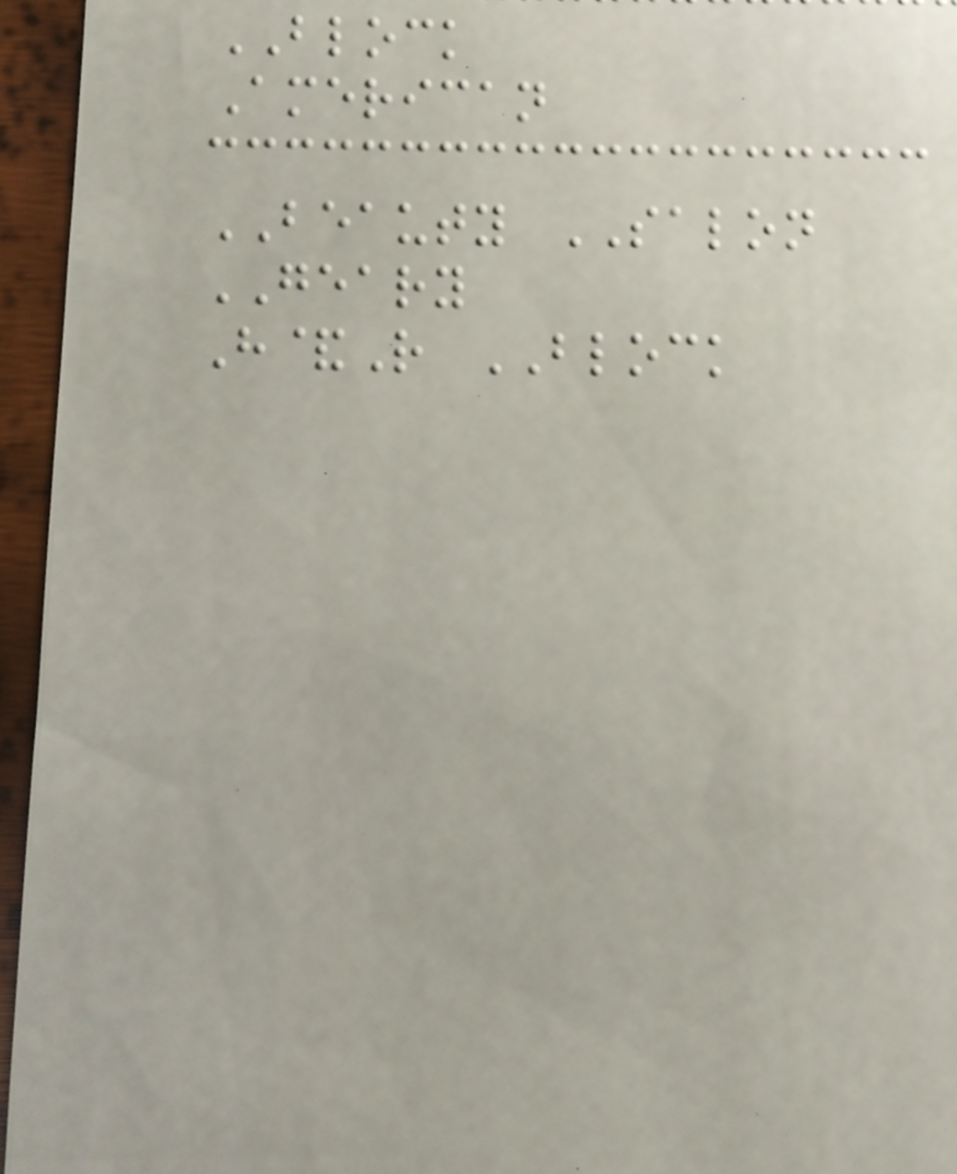BLOCK
American
BEAUTY SALON
GEARY
H&R BLOCK
